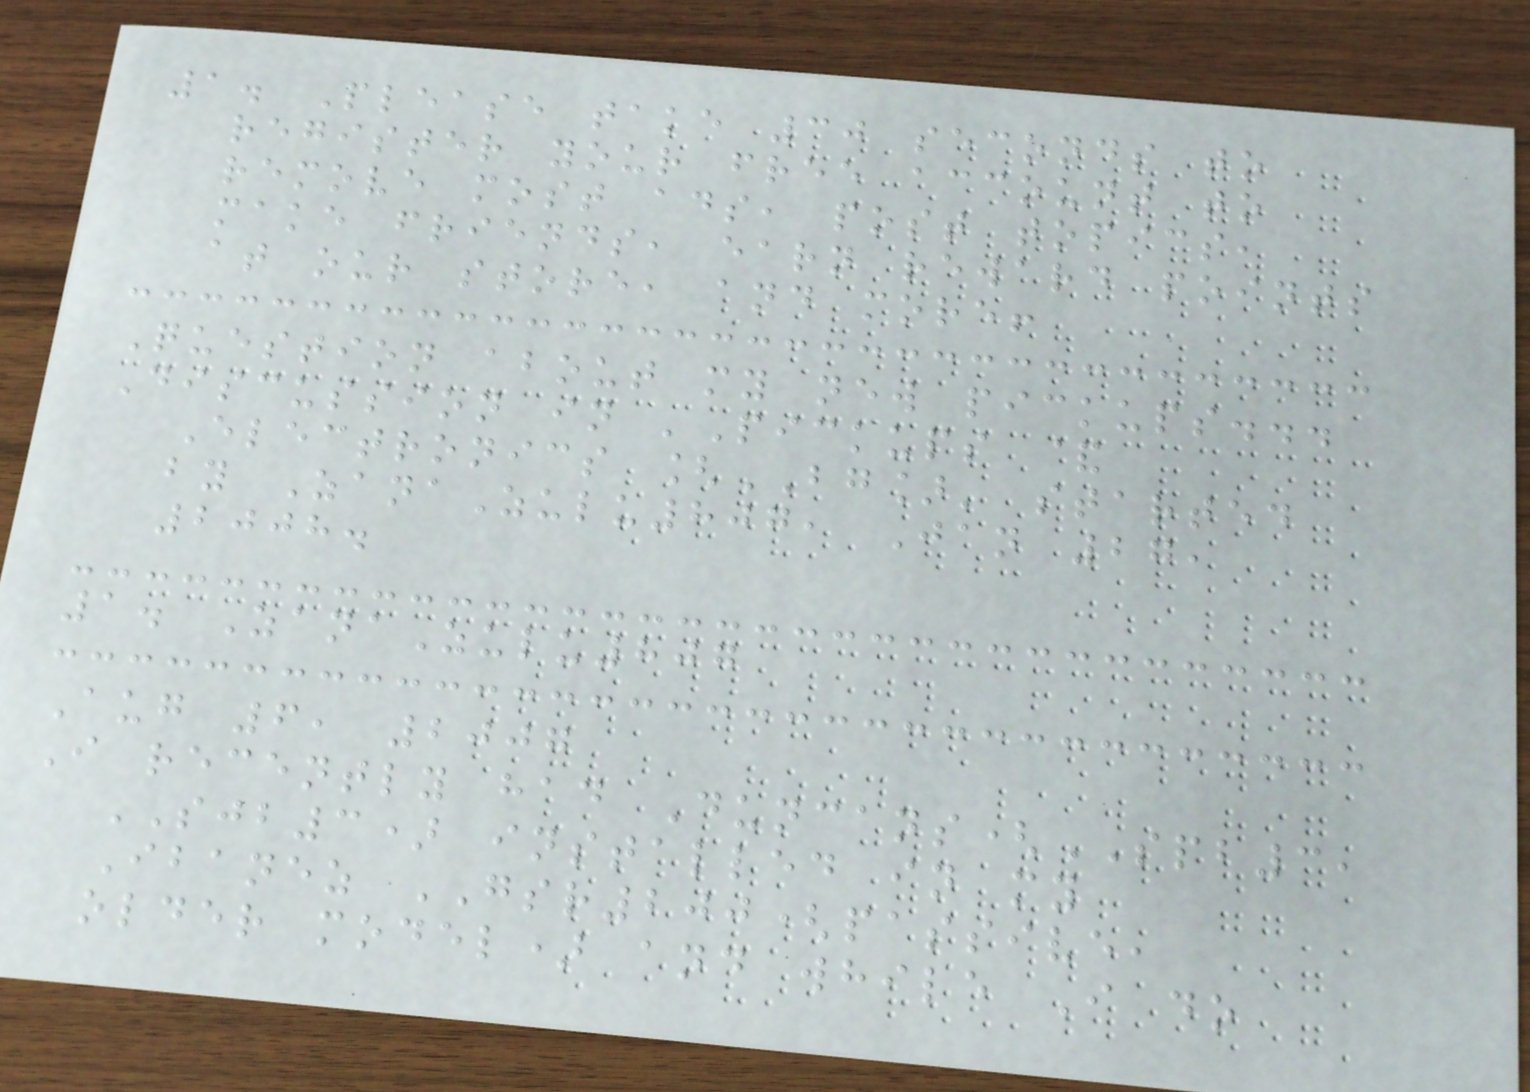1. Please take 30 seconds to
register your free account to
remove most ads, post topics,
make friends, earn reward points
at our store, and more!
Question about my new pickups...
Discussion in 'Pickups &
Electronics [BG]' started
by ZanaZulu807, Jan 27,
2008.
1. ZanaZulu807
Aug 6, 2007
I recently had Duncans(SPB3,
SJB3) installed in my
Ibanez GSR200(passive,
older model) and while I do
